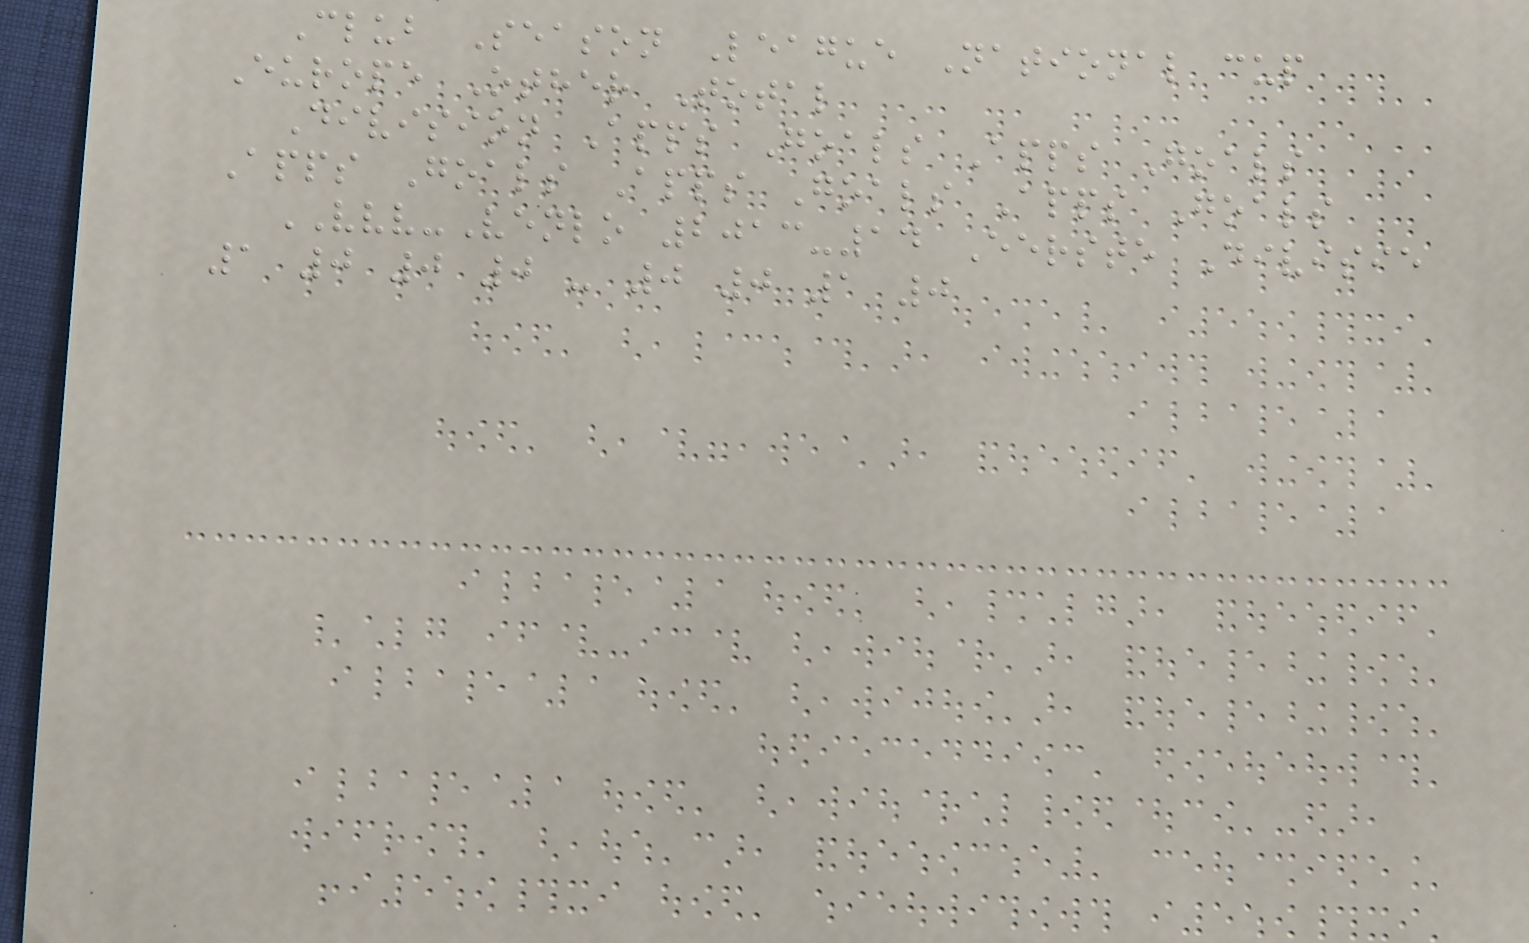Club Season League National cup
Europe Other Total
Division Apps Goals Apps Goals
Apps Goals Apps Goals Apps Goals
VVV-Venlo 2013-14 Eerste Divisie
1 0 0 0 - 0 0 1 0
